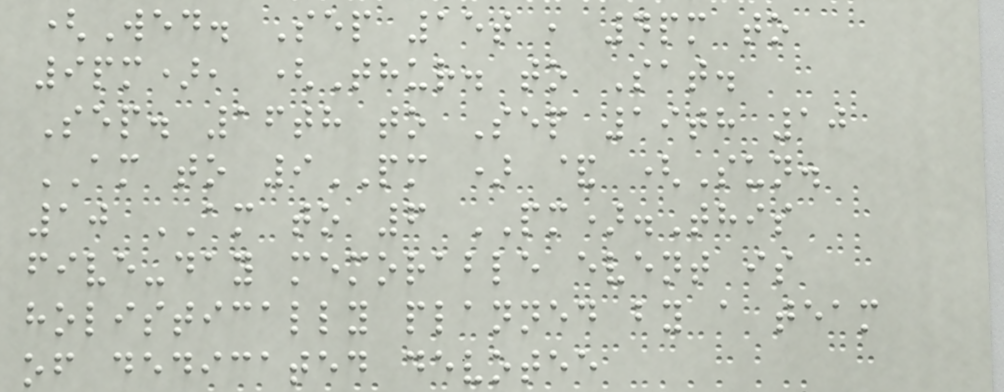(Wed. Sep 15t , 4pm to
9pm), (Thur. to Sat.
Sep. 16th to Sep 19th 10
AM to 9PM ) & (Sun.
10 AM to 6 PM).This
five-day memorable event is
holistically planned by a team
of dedicated devotee
